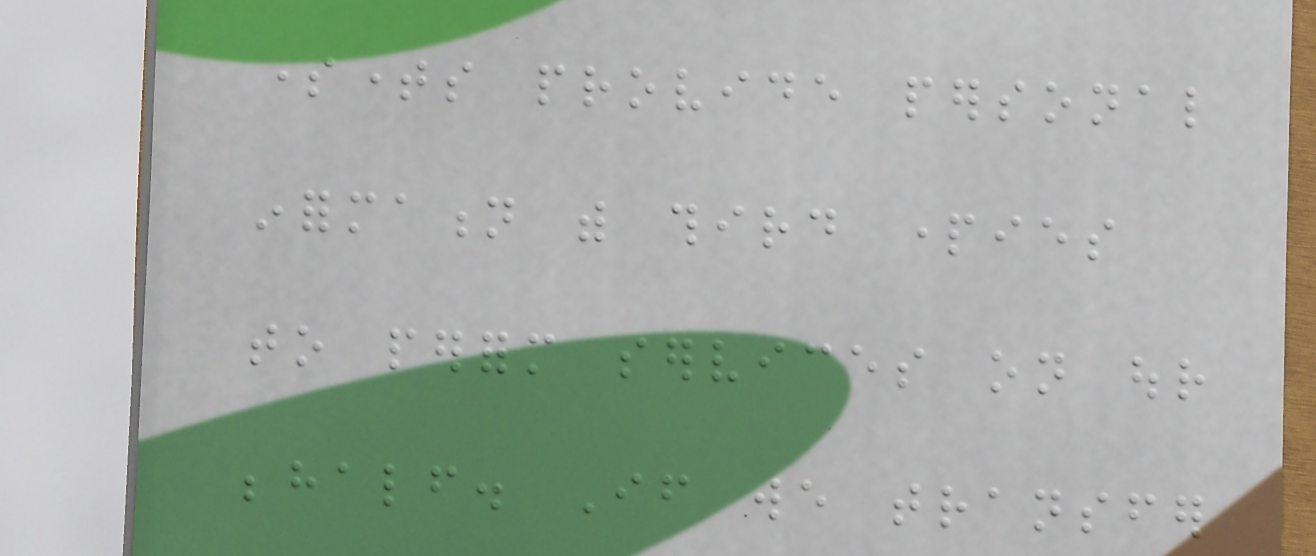sometimes provide personal
information with third parties
to perform services on our
behalf. If we transfer
